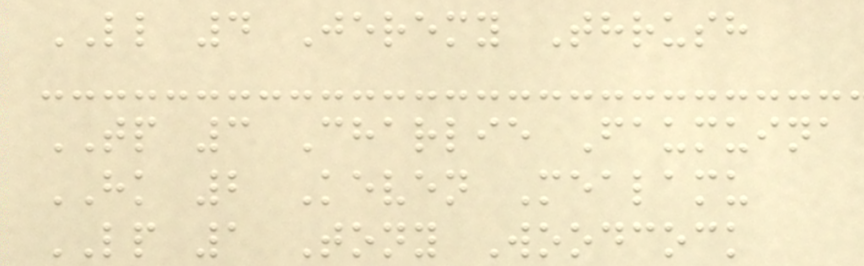LL 4 Jeremy Thrush
TP 3 Charlie Faumuina
HK 2 Keven Mealamu
LP 1 Tony Woodcock
